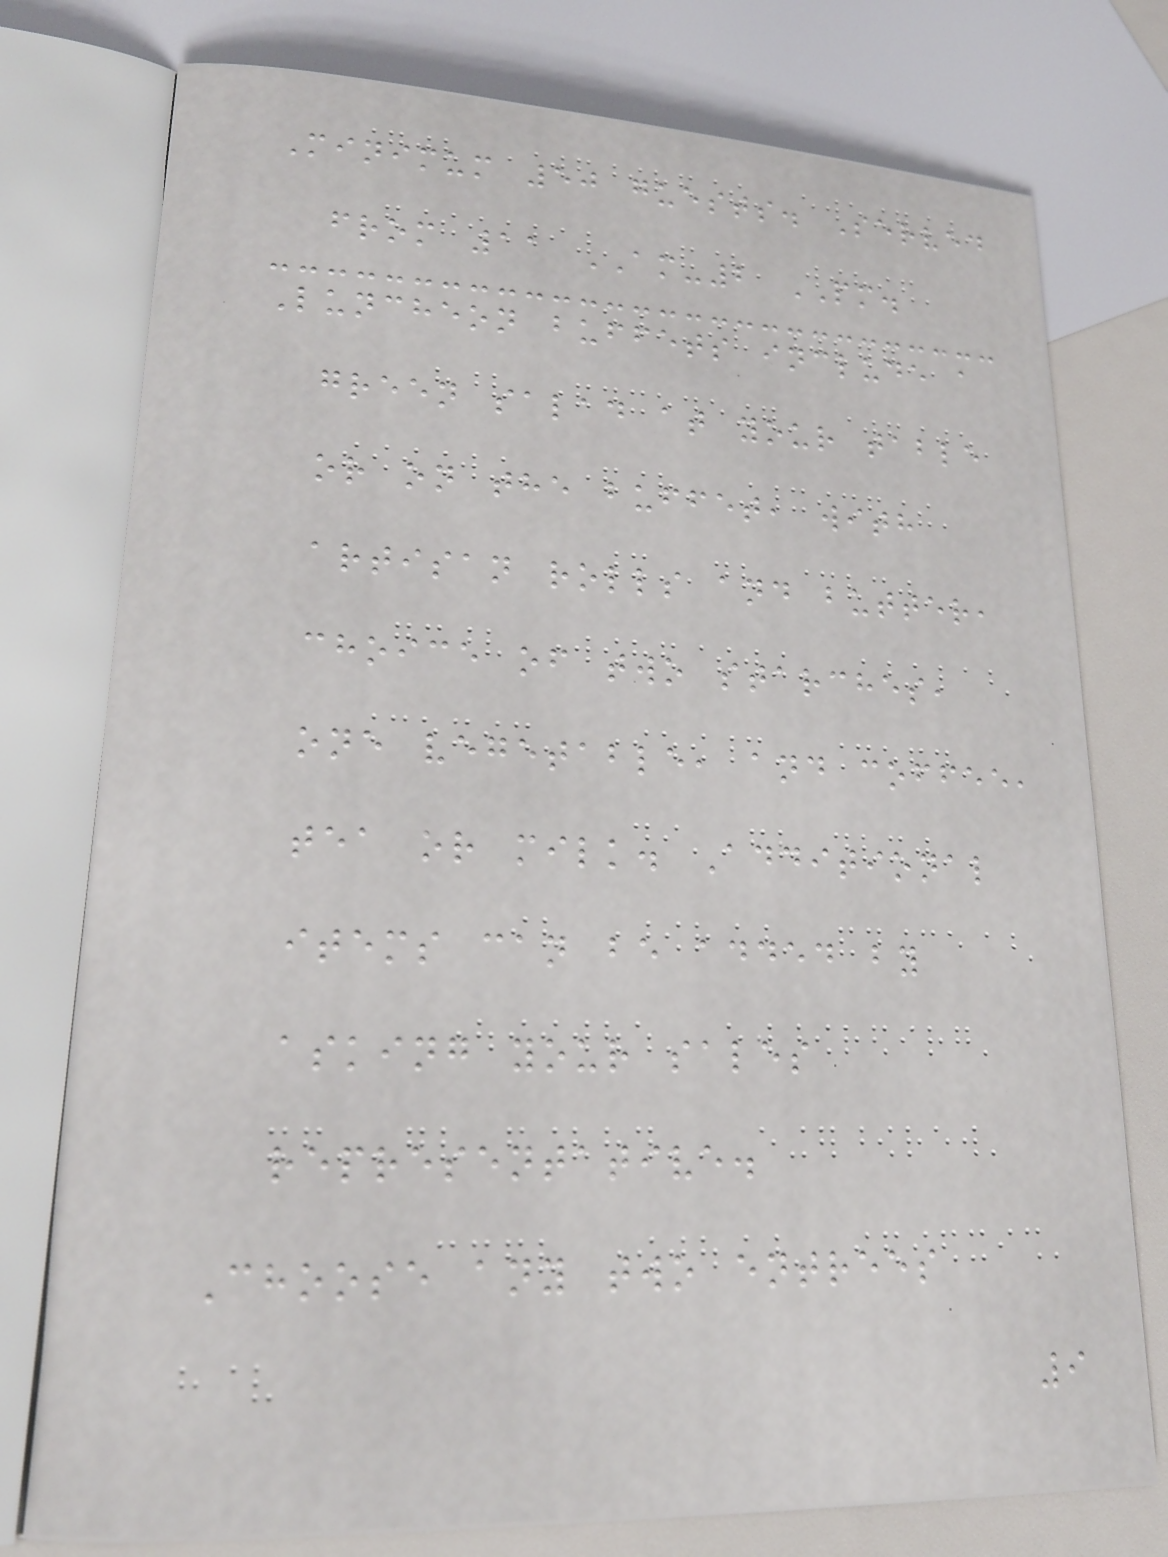Minimum 50 guests. Served
from 11 AM-2 PM.
Luncheon buffets include a
green salad at your table
or on the buffet, with
artisan rolls and butter,
choice of two starches,
one vegetable, and coffee,
tea or milk. Additional
items can be added by
asking your sales
representative.
Choose any two entrees
9
